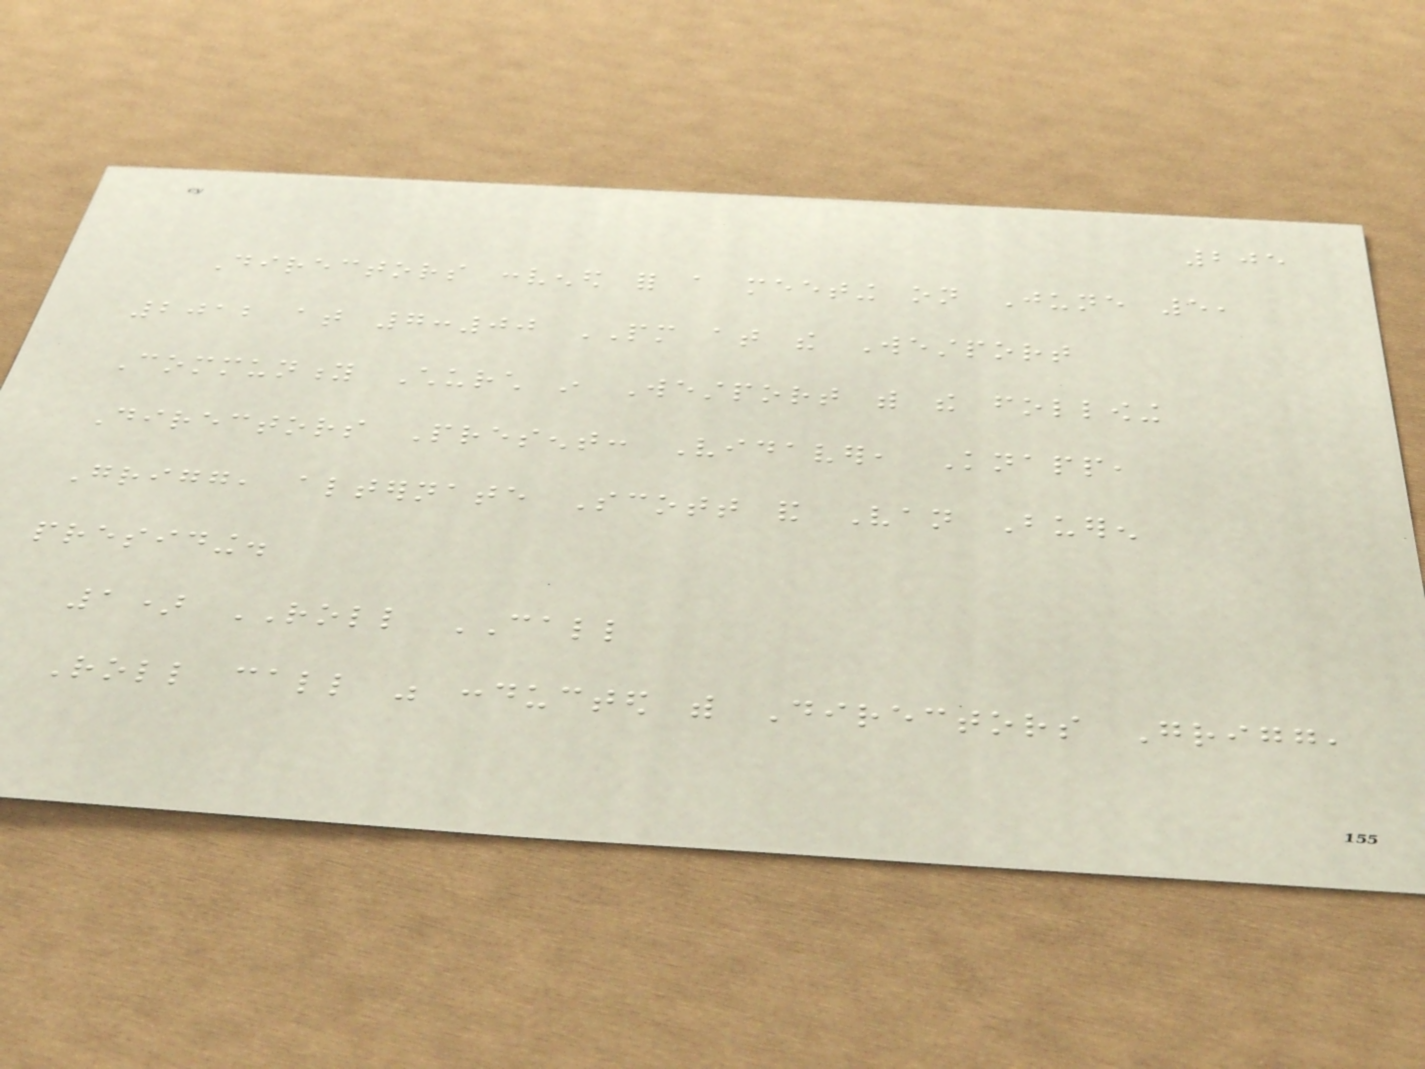205
Directors convened for a meeting on June 5,
2012 at 7:00 PM at the Westport
Community Church in Westport with the following
Directors Present: Vidaver, Knapp,
Grigg, alternate Scott and Van Bueren
presiding.
1) ROLL CALL
Roll call was conducted with Directors Grigg,
